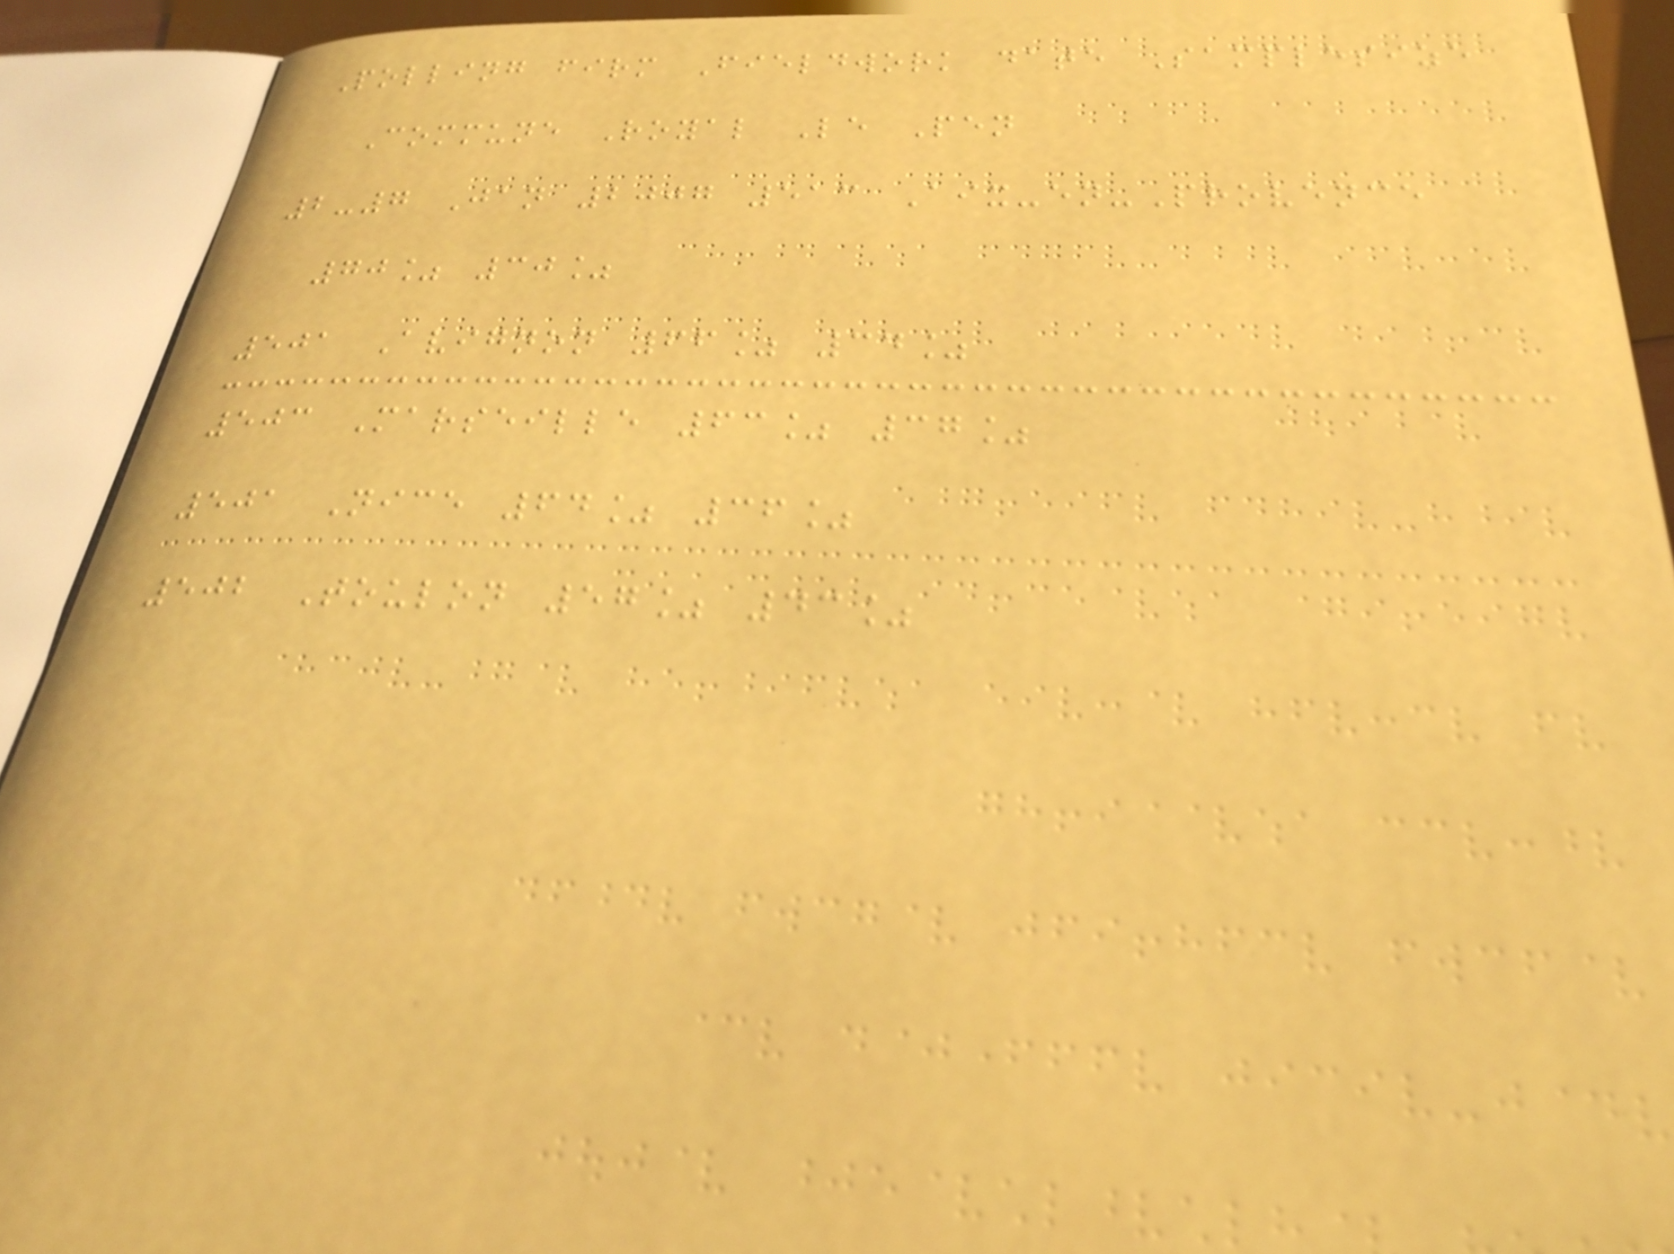Polling firm Fieldwork date Samplesize
Commune Royal Le Pen
2-7 Jan 2007 513 Aix-en-Provence
70% 30%
501 Avignon 66% 34%
503 Marseille 63% 37%
501 Nice 64% 36%
502 Toulon 57% 43%
